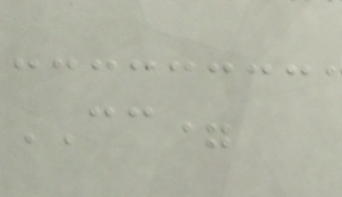CC=
